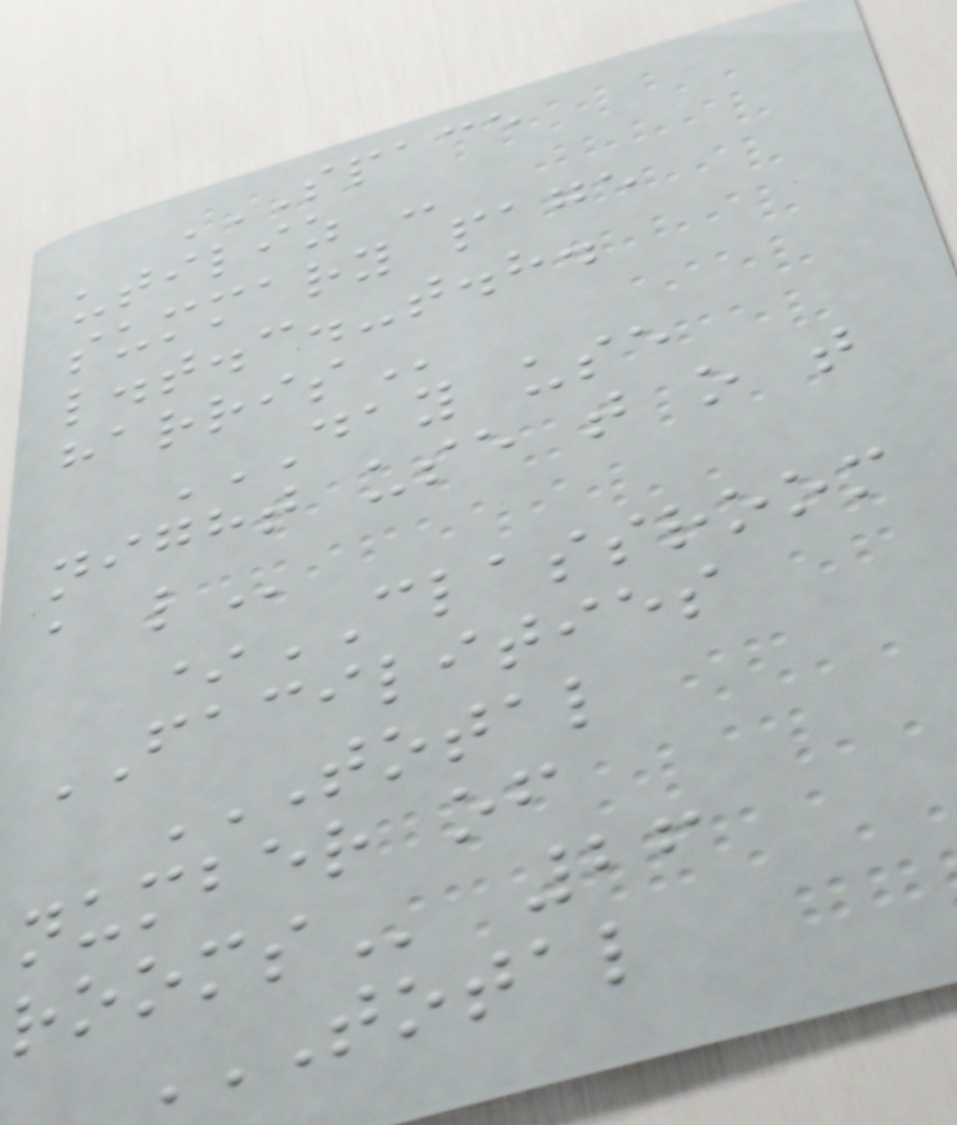SPACE
UTILIZ -
SUMMARY PAGE
L.T.C.-T.H.
HARRIS
DAY USE
NIGHT USE T O T
A L
*CLASSROOM
FACILITIES
TOTAL
NUMBER OF
ROOMS 26
TOTAL
